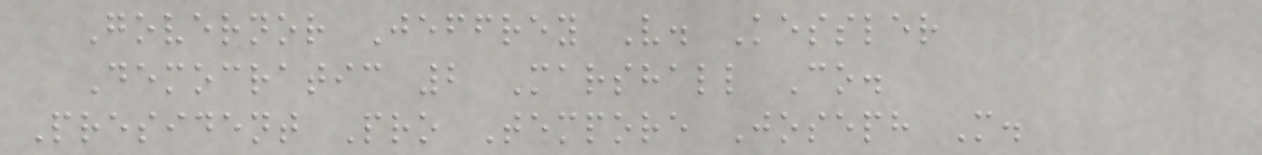Governor Jeffrey V. Kessler
Democratic 2 Marshall Co.
President Pro Tempore Joseph M.
